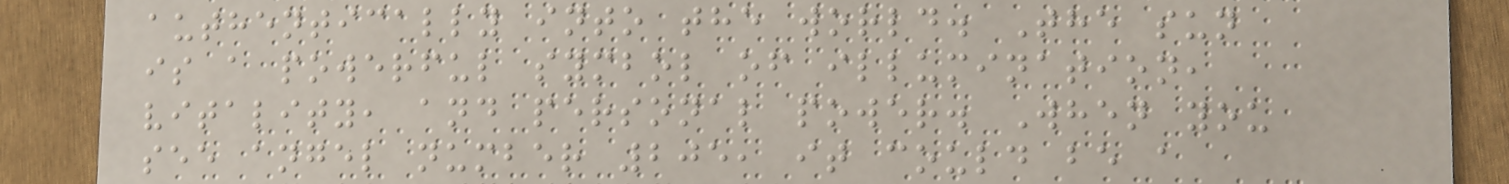authentically into the world. The sun
is a powerful symbol of illumination,
vitality, and personal power. When you
see angel number 205, it could be a
